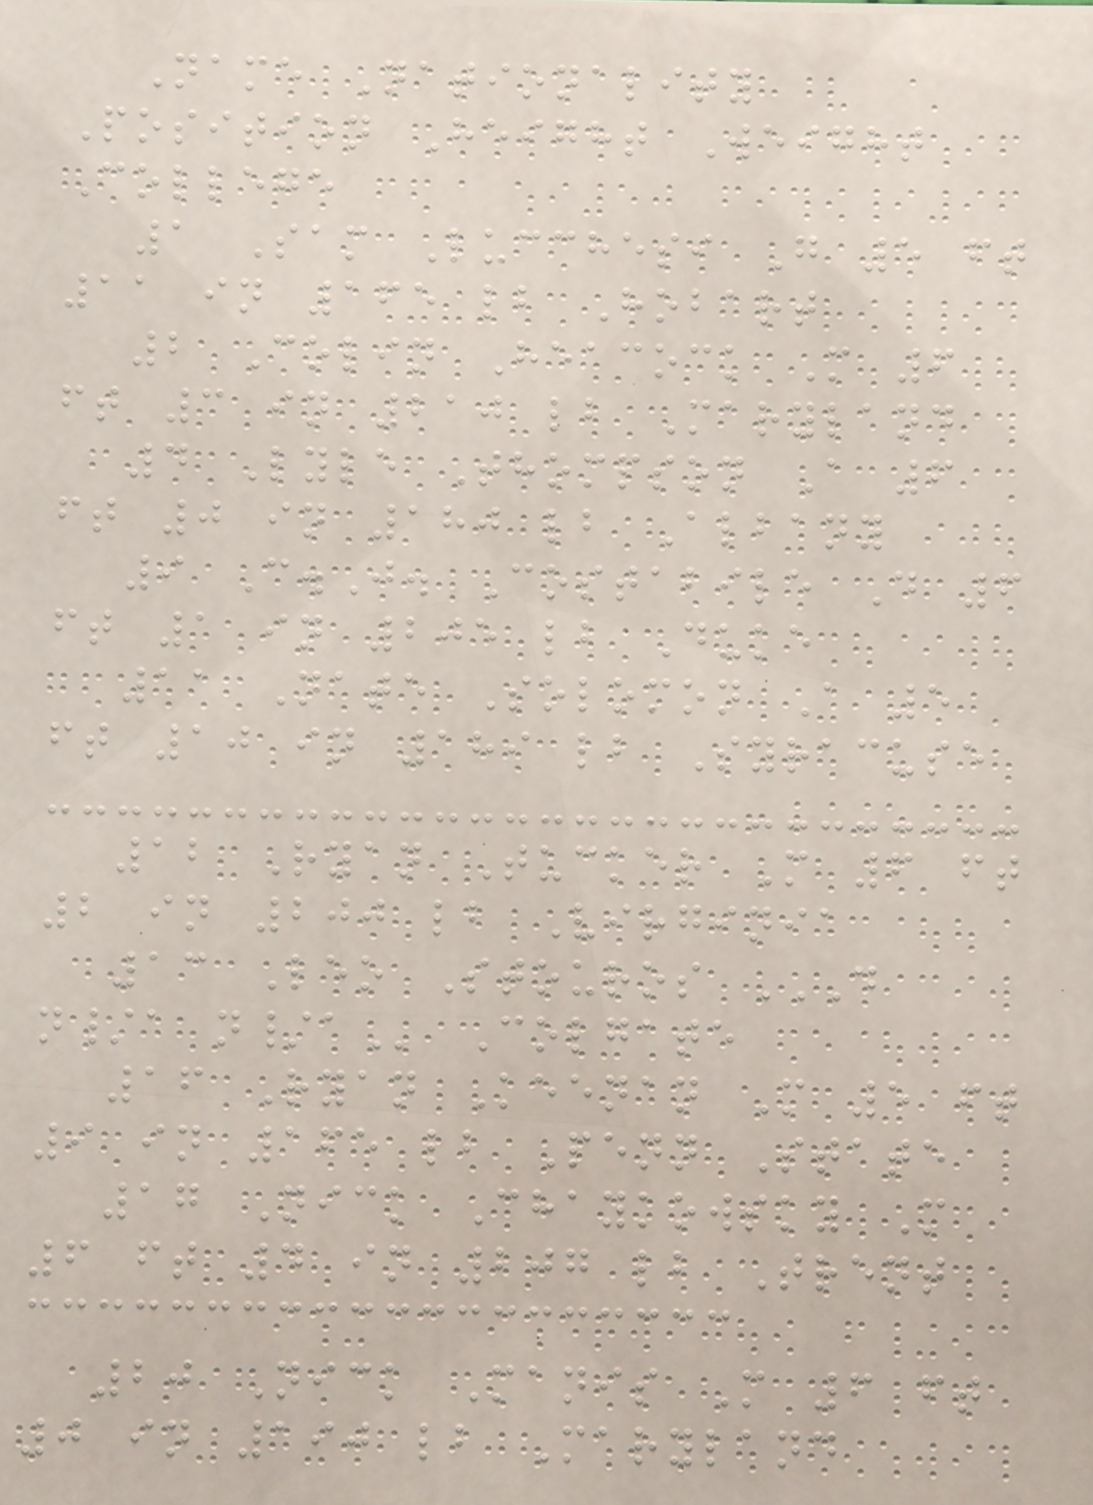Name Nationality
Position Height Weight
College
1 Sam Lucchesi G 5 ft
11 in 165 lb Hobart
2 Colin Heacock M 6
ft 3 in 210 lb Maryland
4 Lyle Thompson A 6
ft 0 in 180 lb Albany
9 C.J. Costabile D 6
ft 1 in 205 lb Duke
11 Nate Solomon A 5
ft 10 in 189 lb Syracuse
12 Ryan Tucker M 6 ft
2 in 200 lb Virginia
13 Leo Stouros D
N/A N/A Colgate
16 Ryan Keenan M 5 ft
9 in 165 lb Penn State
17 Nick Chaykowsky M
6 ft 4 in 207 lb Trent
20 Nick Manis M 6 ft
0 in 190 lb Maryland
